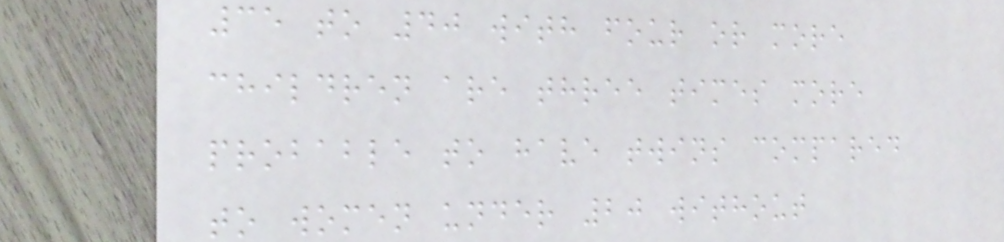35 to 40 with four or more
children are three times more
probable to have twins compared
to women under 20 without
